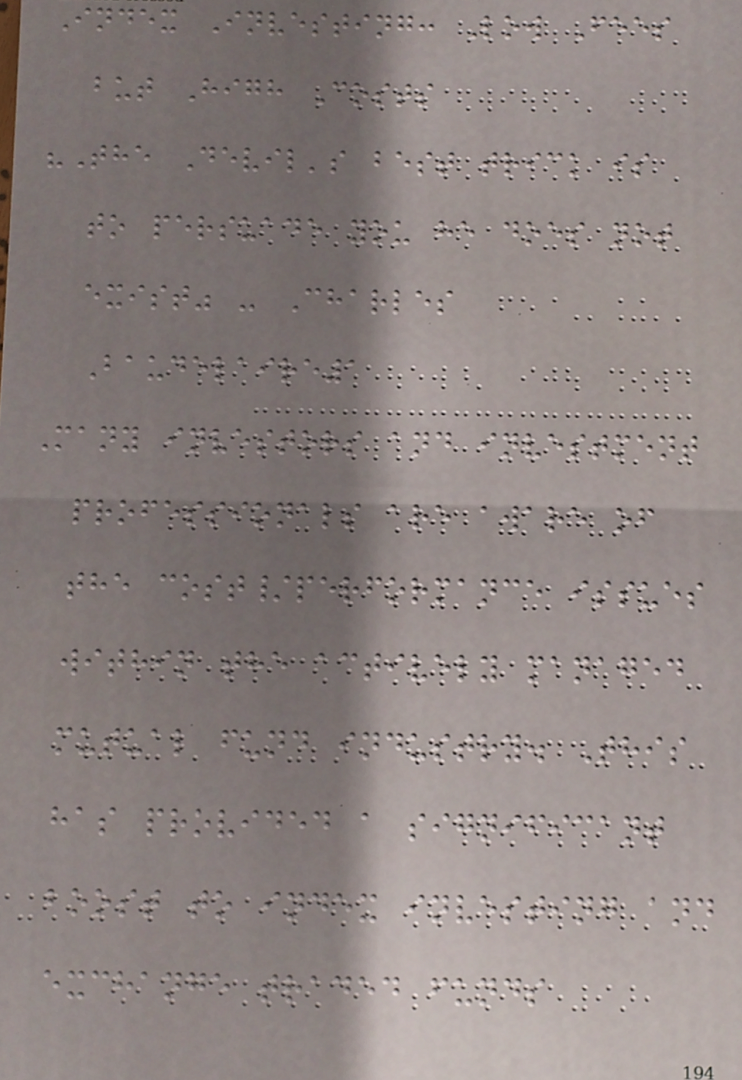Index Investing: Low Fees
but High Costs
"The Devil's best trick is
to persuade you he does not
exist" - Charles
Baudelaire1
Many investors and investment
professionals are aware of
the cost/performance issues
within the actively managed
mutual fund industry. This
has provided a significant
boost to index investing and
exchange traded funds
